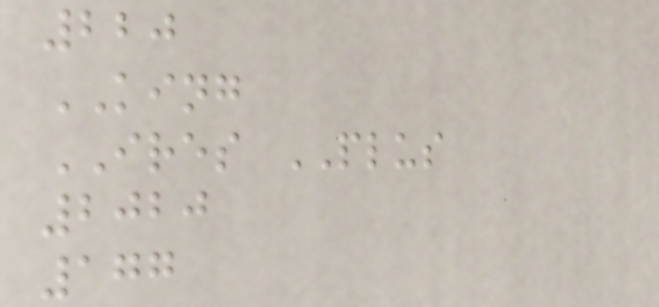220
KING
IRES PLUS
2020
177
